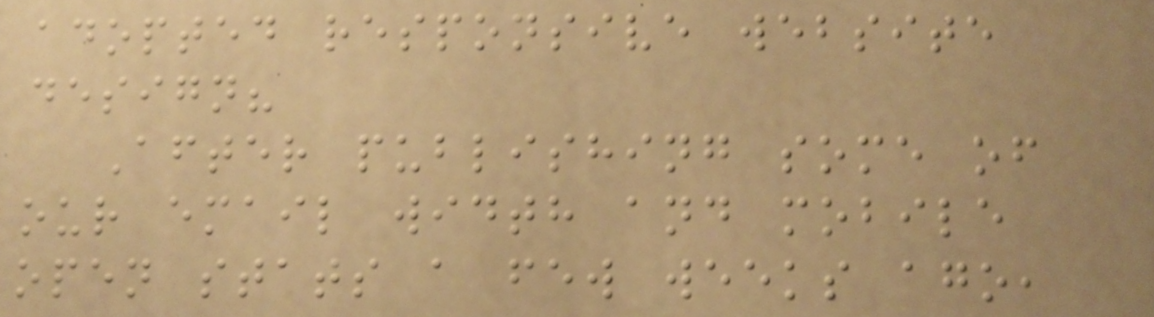adopted responsive website
design?
After publishing some of
our email width and mobile
open stats a few weeks ago,
